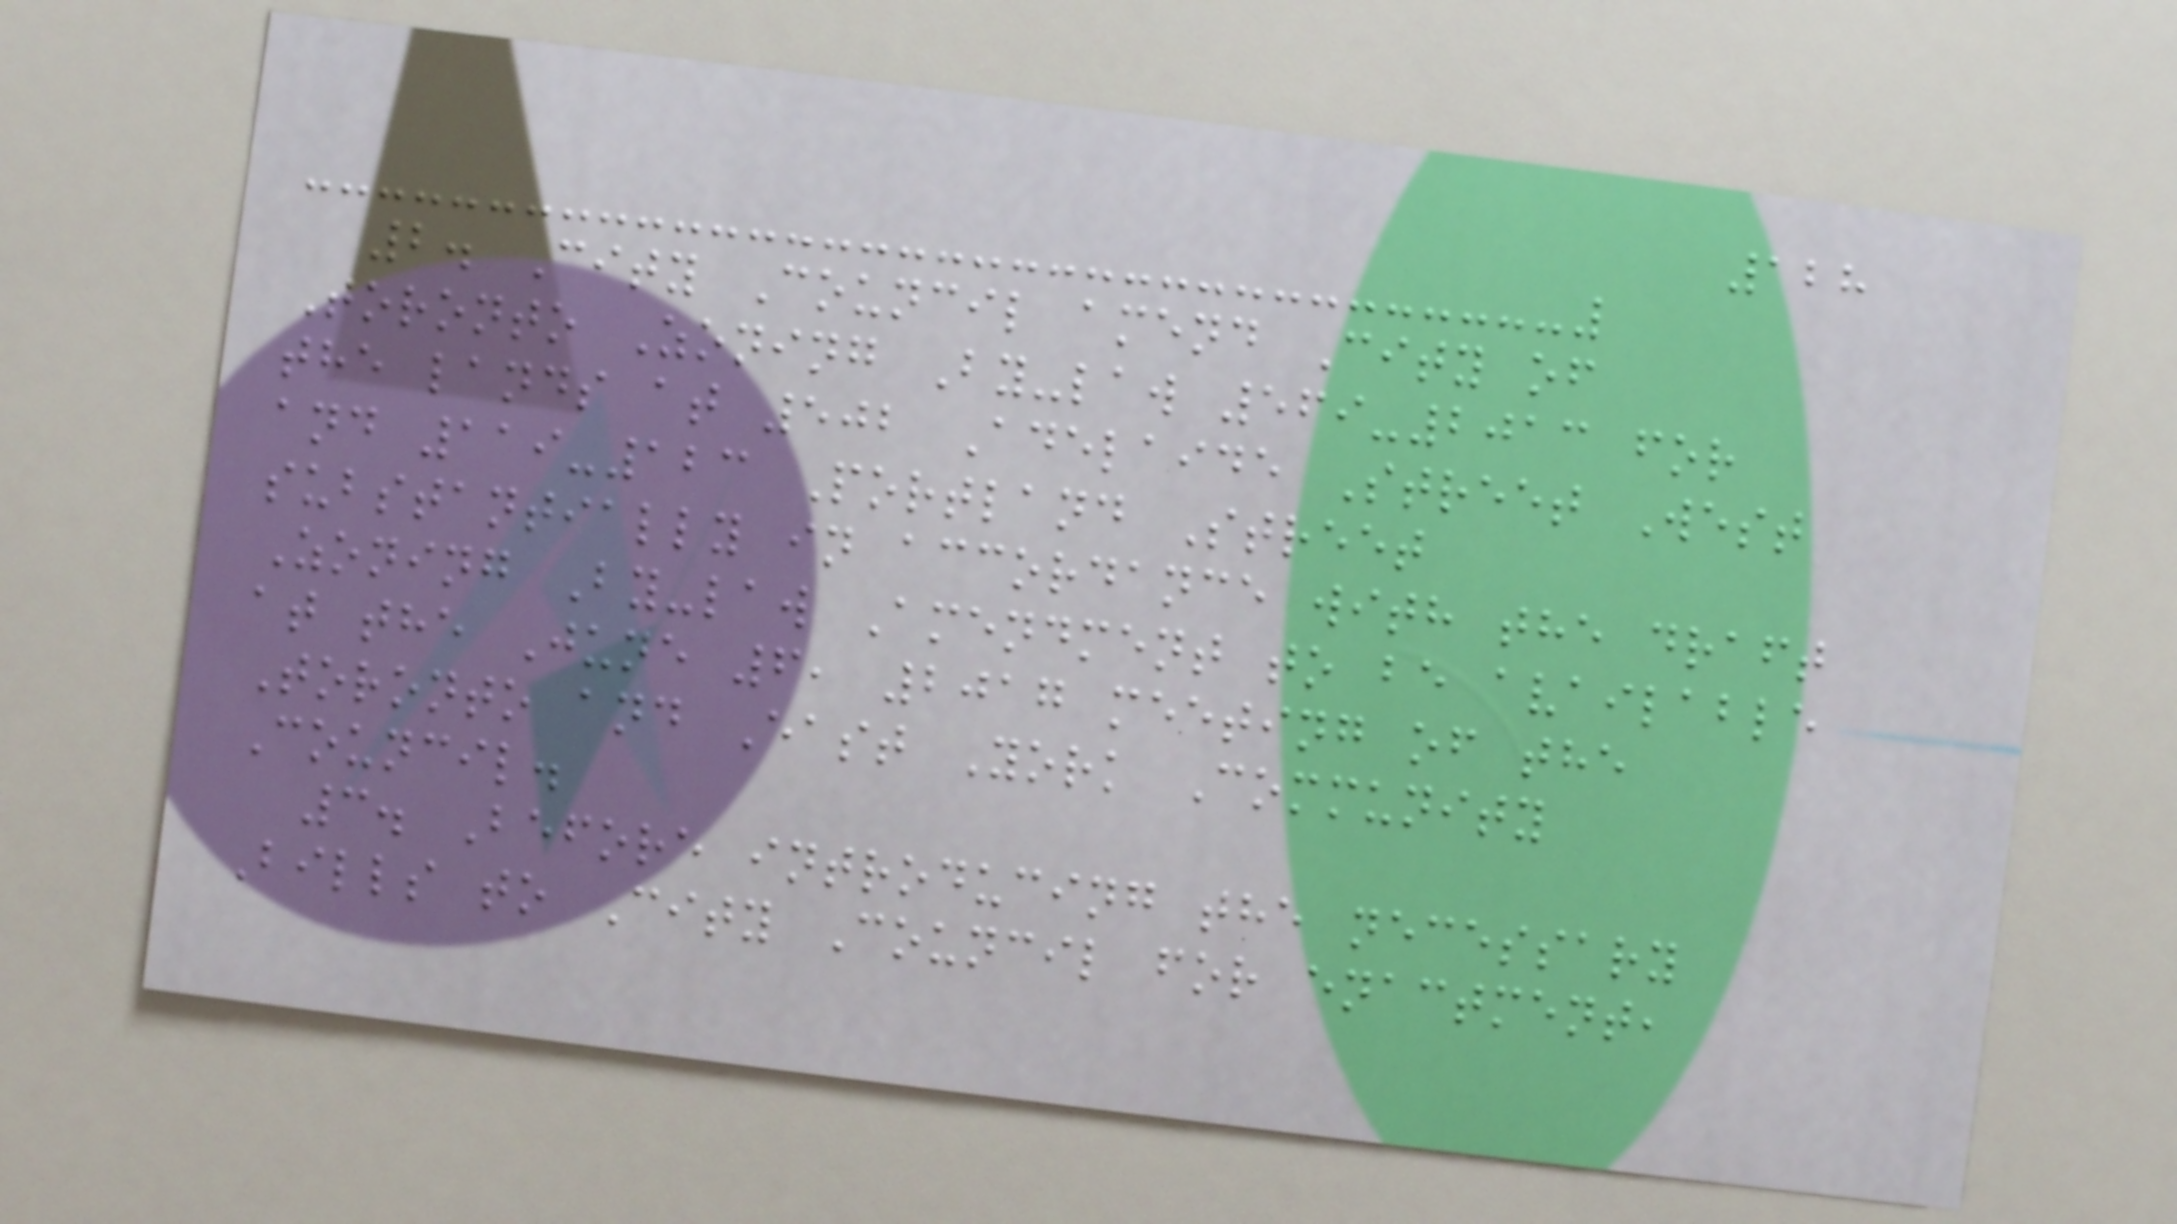128
2. City Council amend City of
Toronto Zoning By-law 569-2013 for
the lands at 502 Adelaide Street West
and 119-123 Portland Street
substantially in accordance with the draft
Zoning By-law Amendment to be available
at the June 6, 2017 meeting of the
Toronto and East York Community
Council.
3. Before introducing the necessary
Bills to City Council for enactment,
